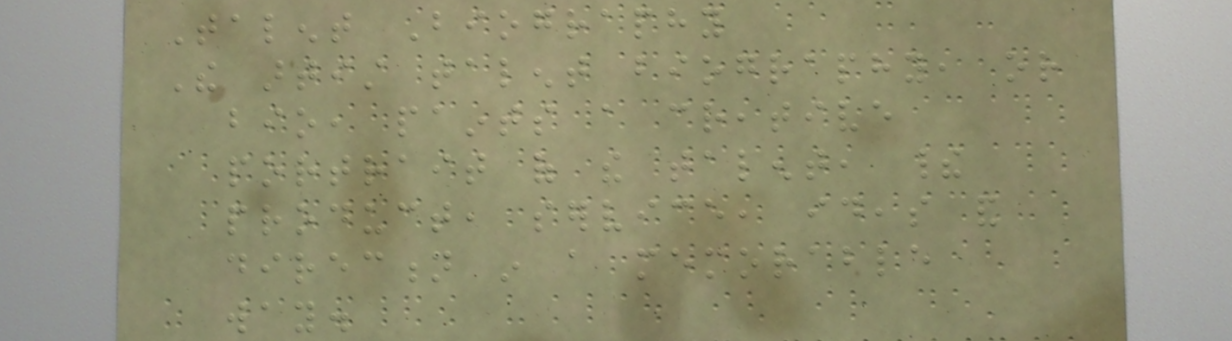Talent Biography
The artist talent biography, or
bio, paints a creative
portrait of the talent, their
product, service, ideas and
direction in a memorable
way.
